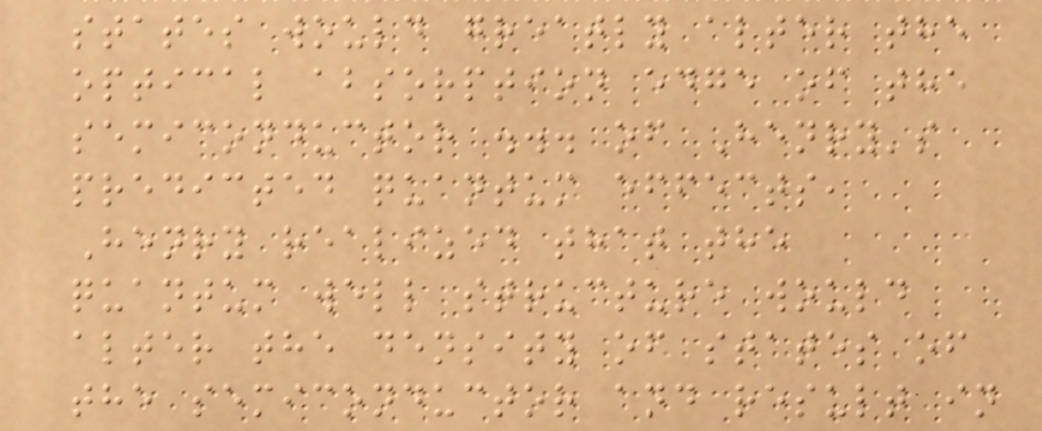states would greatly alter the
optical absorption edge of the
semiconductor ... of Henry's
predicted quantum effects,
Henry realized that the
quantum well structure would
alter the density of states of
the semiconductor and result in
